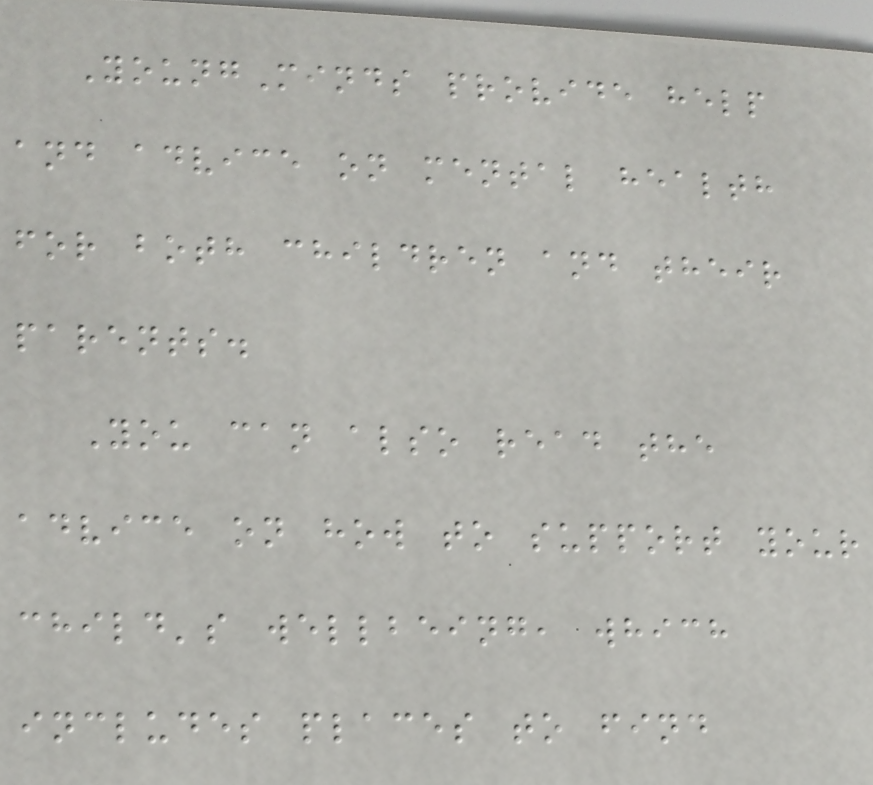YoungMinds provide help
and advice on mental health
for both children and their
parents.
You can also read the
advice on how to support your
child's wellbeing, which
includes places to find
